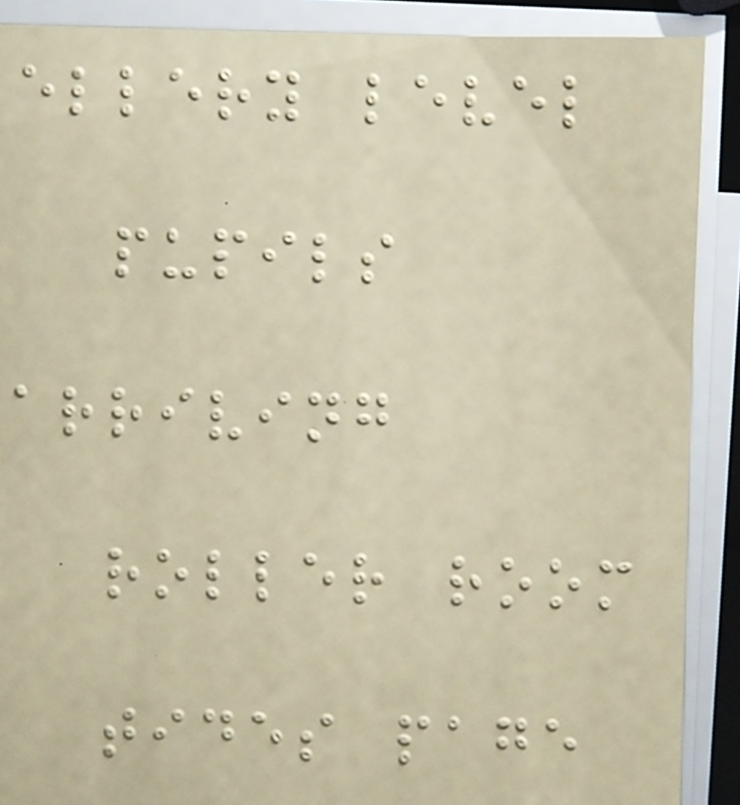ellery level
pupils
arriving
roller room
tides page
